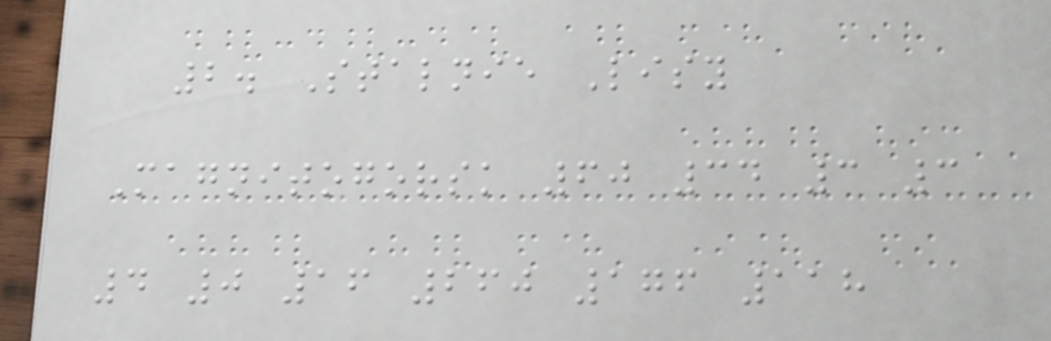2. Stalnie Lisy
Magnitogorsk 60 34 3 3
4 0 16 260 176 118
